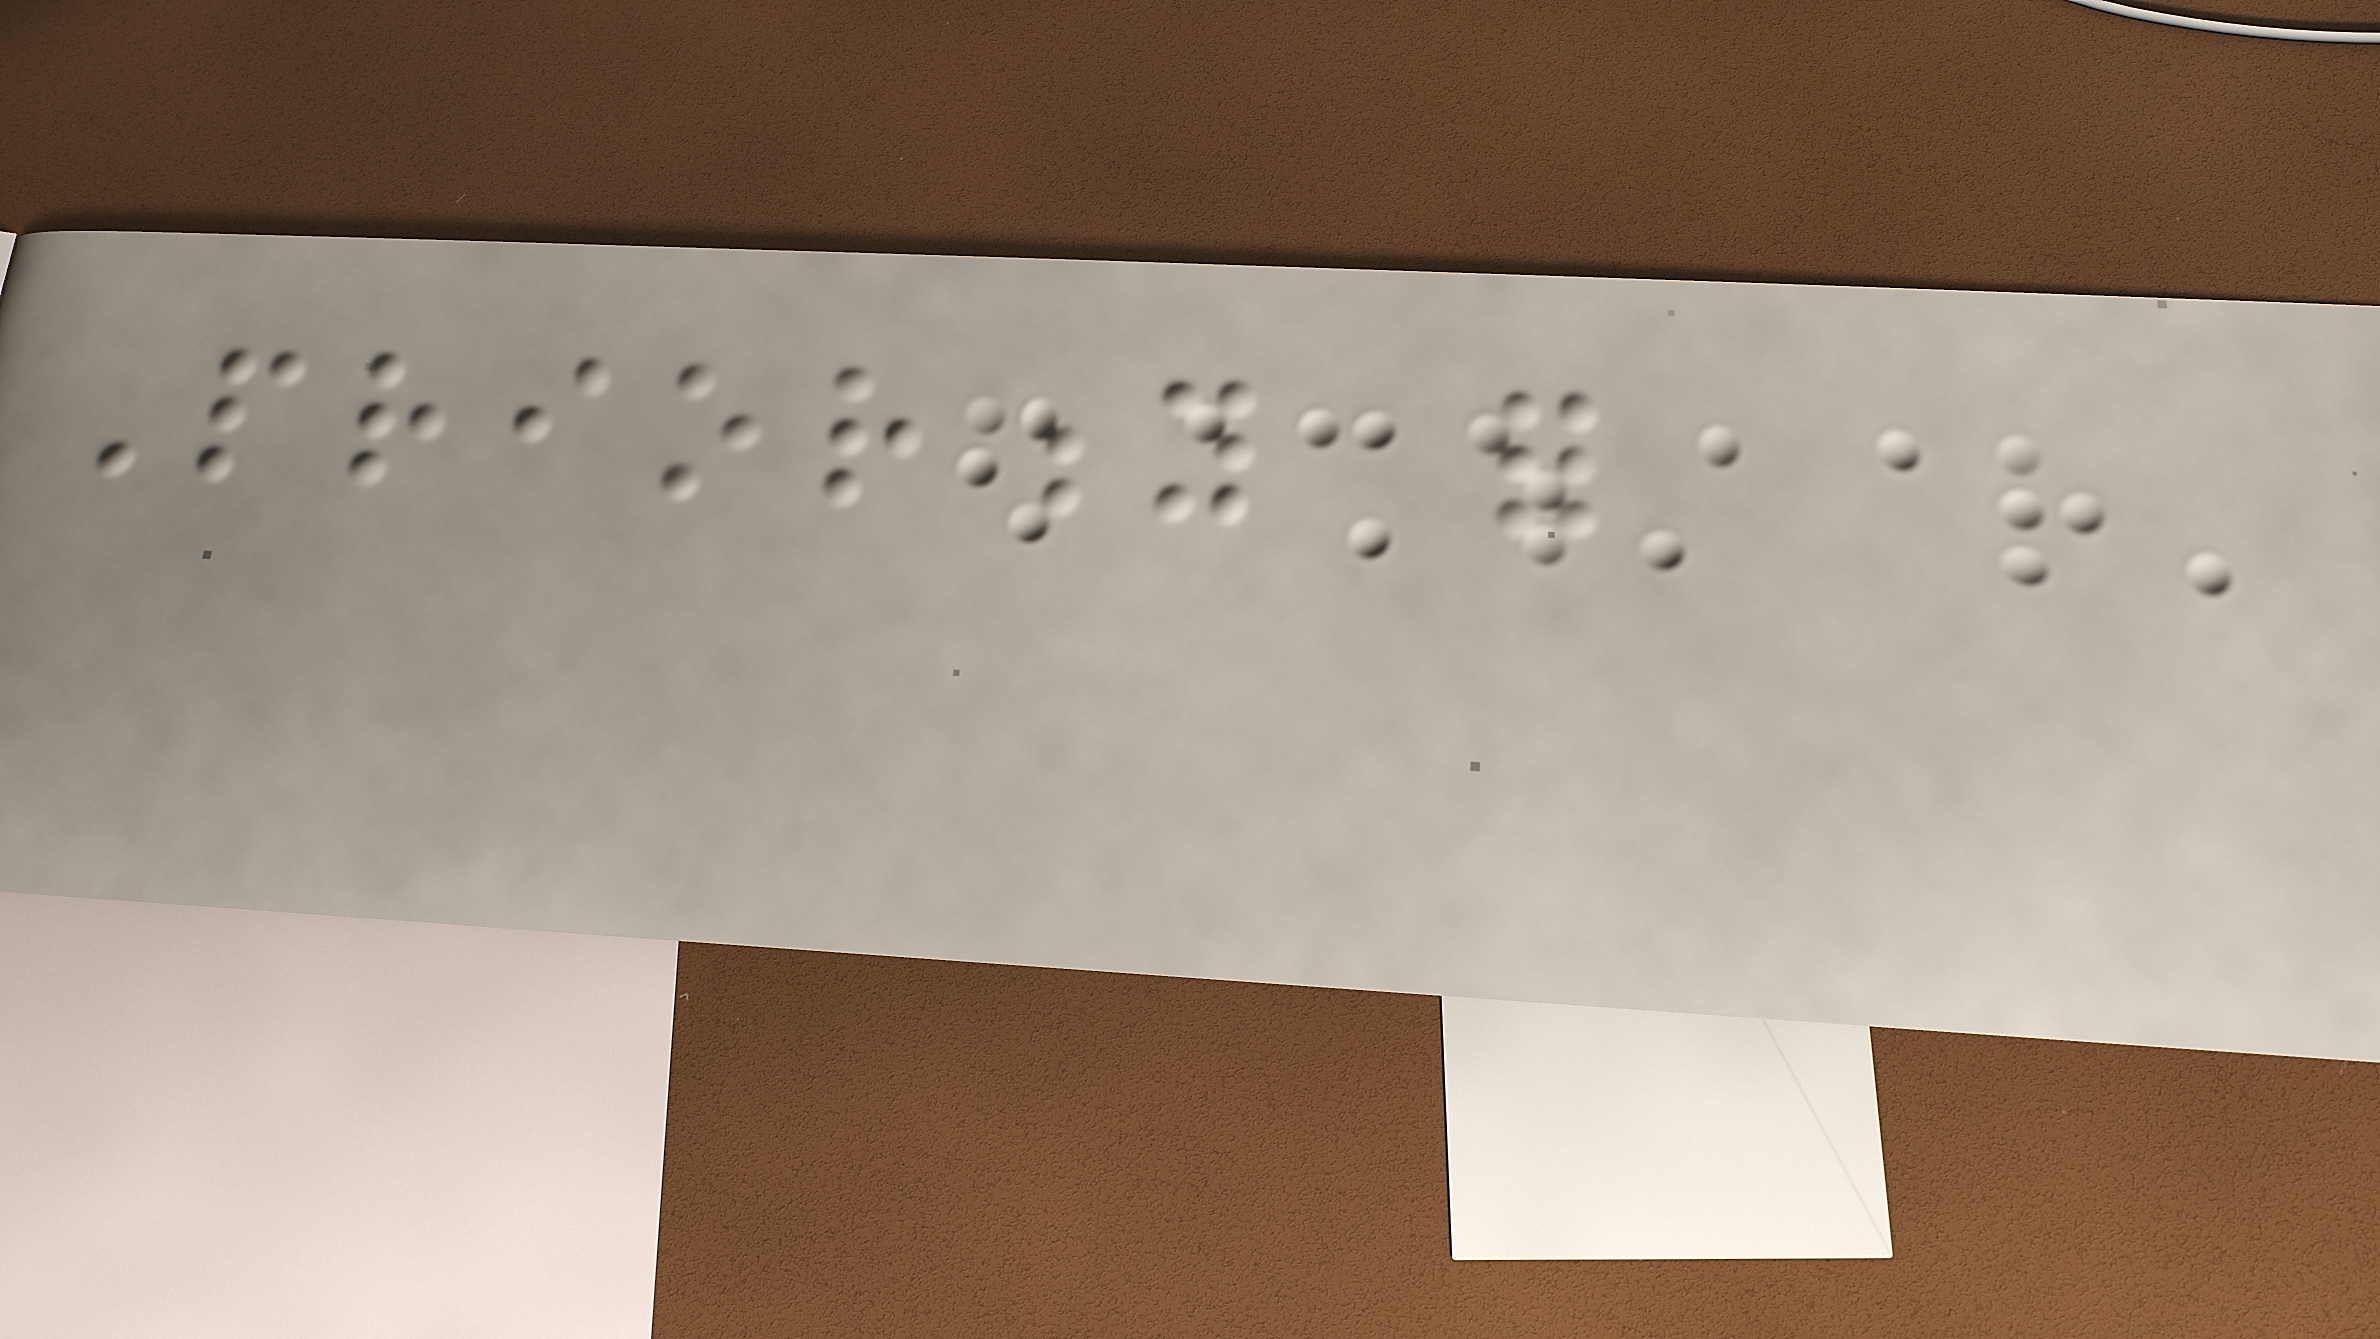Priority for
